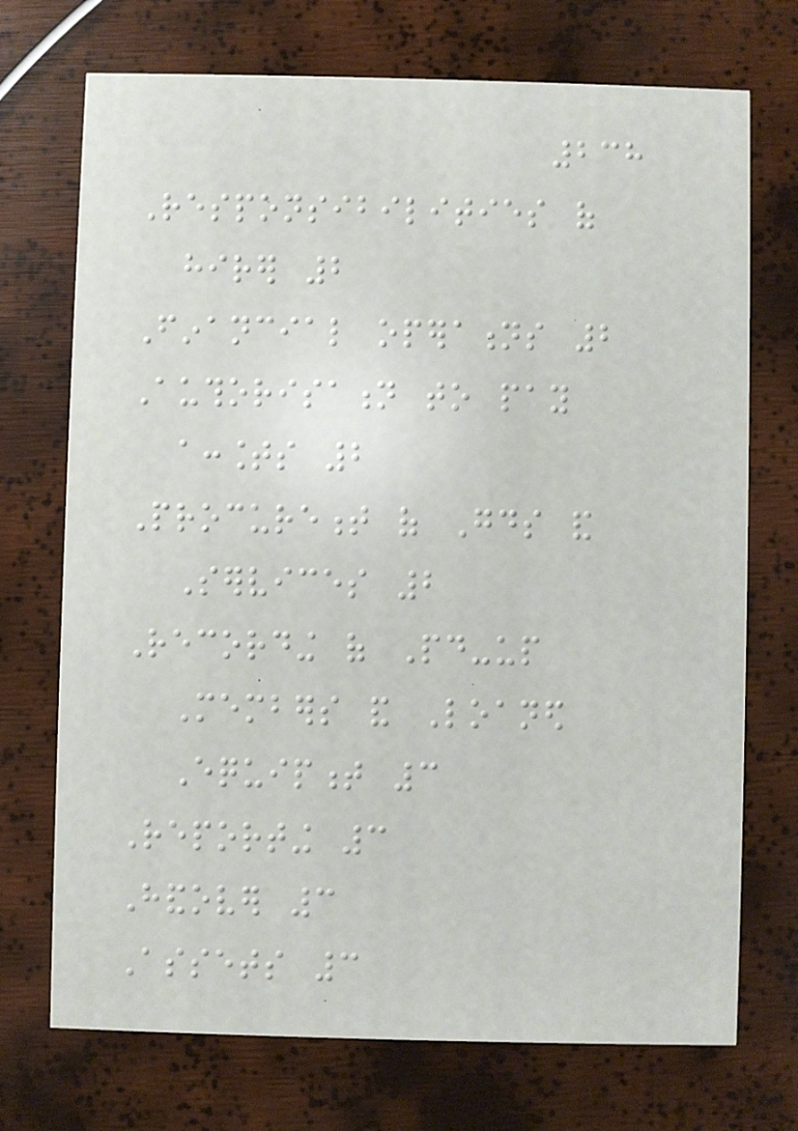238
Responsibilities of
hirer 2
Financial operations 2
Authorisation to pay
accounts 2
Procurement of Goods and
Services 2
Recording of Paid-up
Members and Loaned
Equipment 3
Reporting 3
Handover 3
Assets 3
